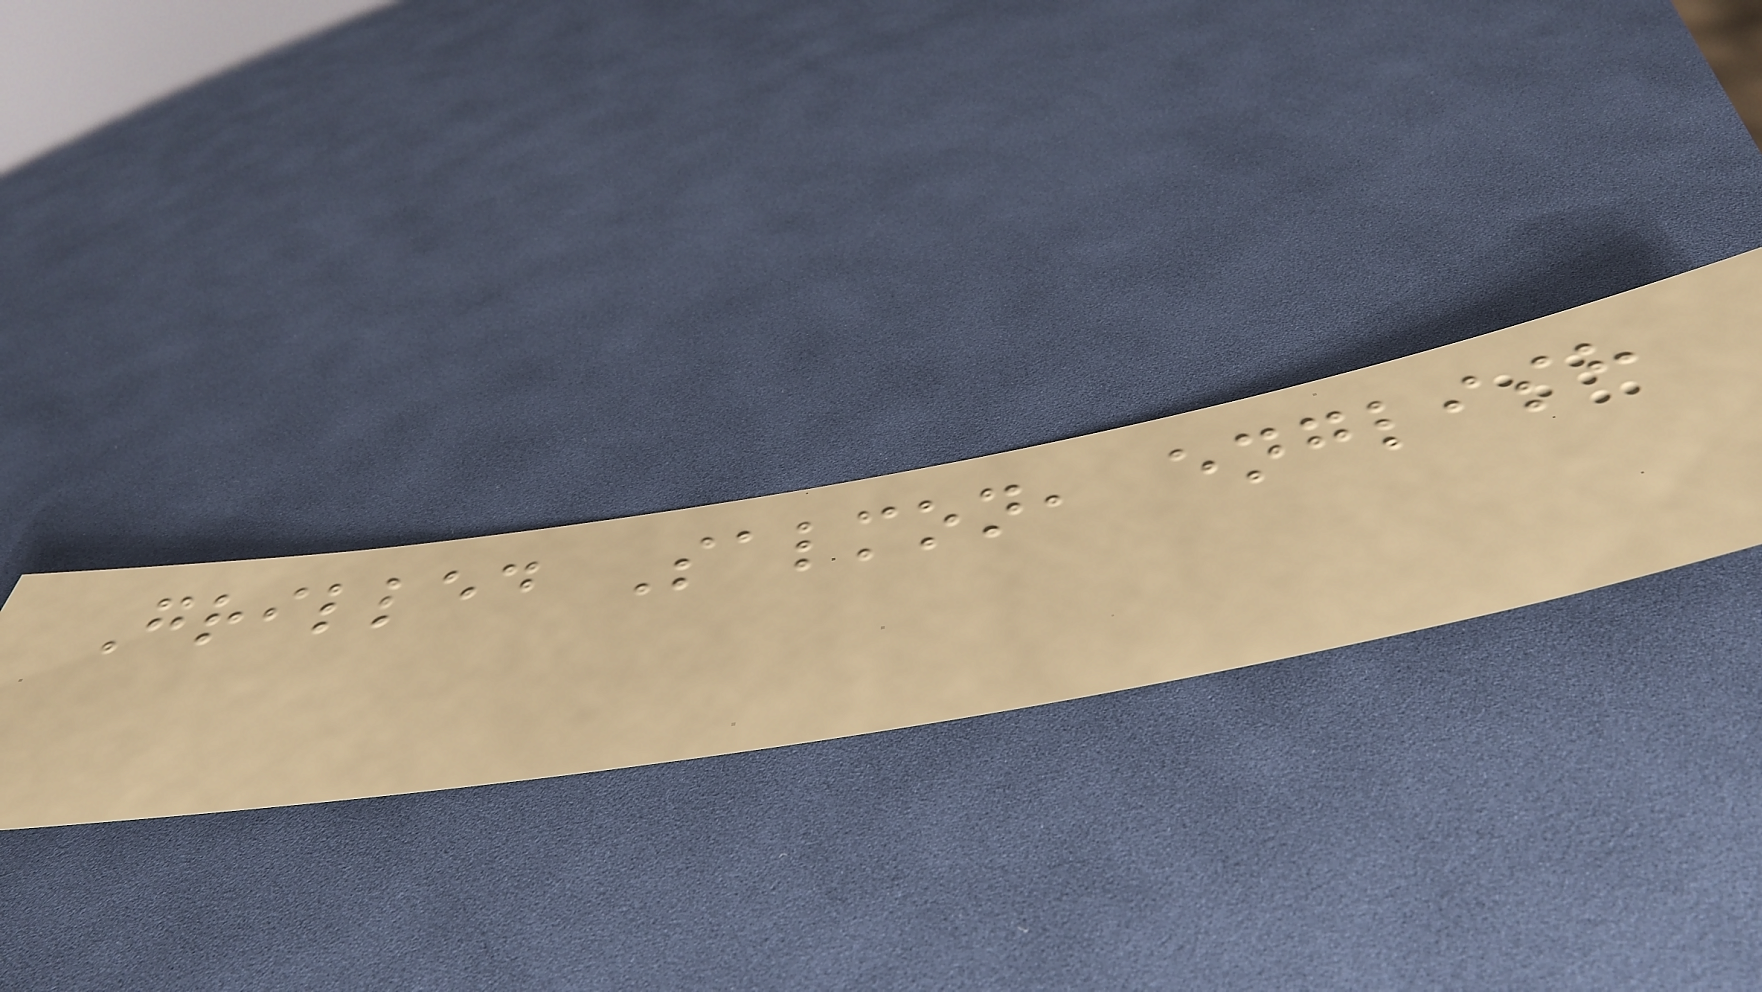Grilled Salmon, english
